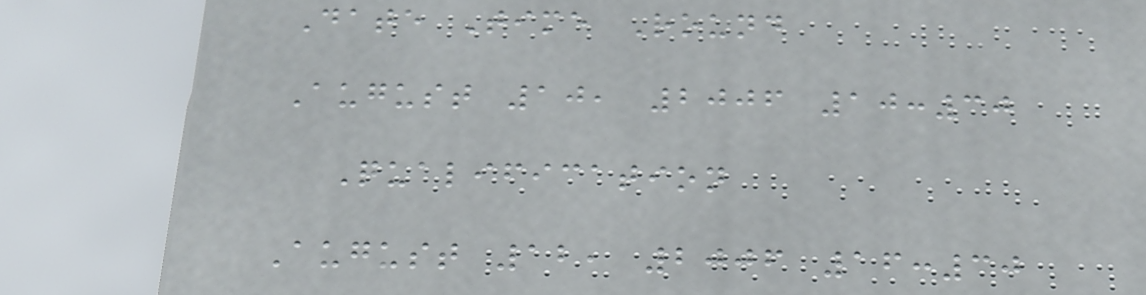Date Time Round
August 10, 2006 10:30
Qualification
August 12, 2006 16:30
